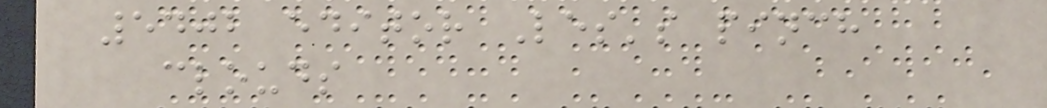5402 editor Les's pinch
clouds
